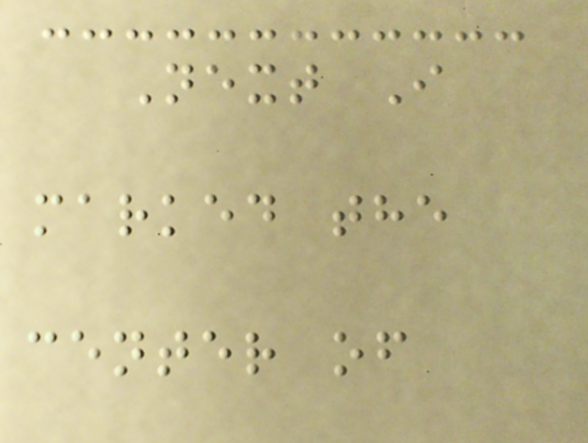Next I
marked the
center of
